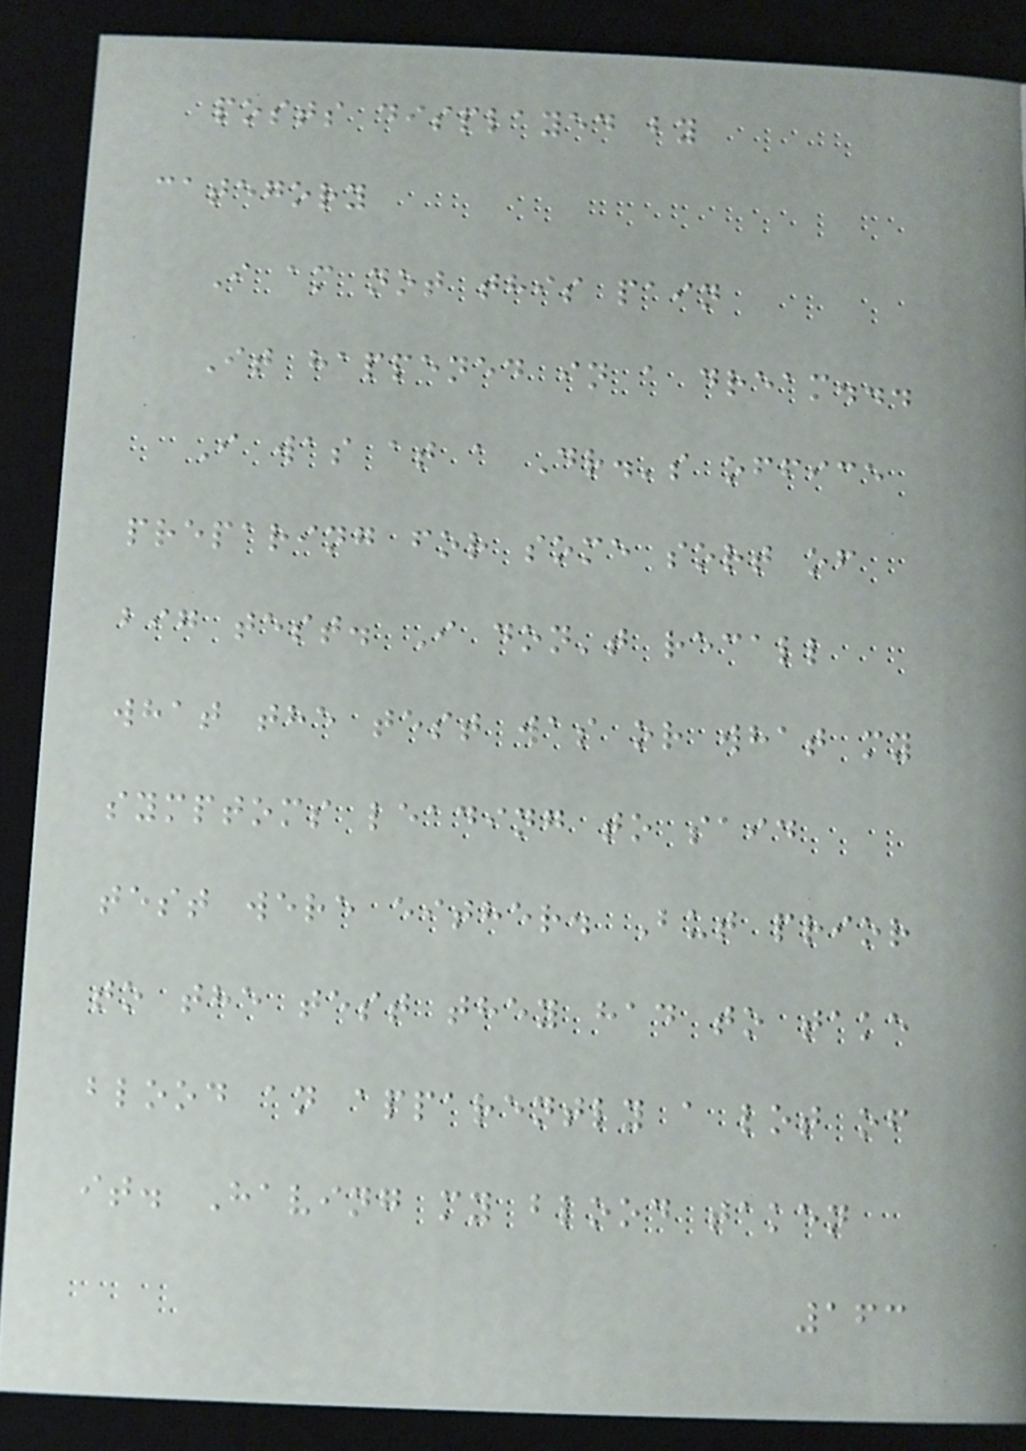posts displayed by
category
I am not this pain
It happened in a dream...
I was at a Dr.'s office
preparing for some sort of
big test. I don't recall
what the test was or what my
symptoms leading to said
test were either. But prior
to the test they had to take
blood an apparently a lot of
it. Having my blood taken
163
